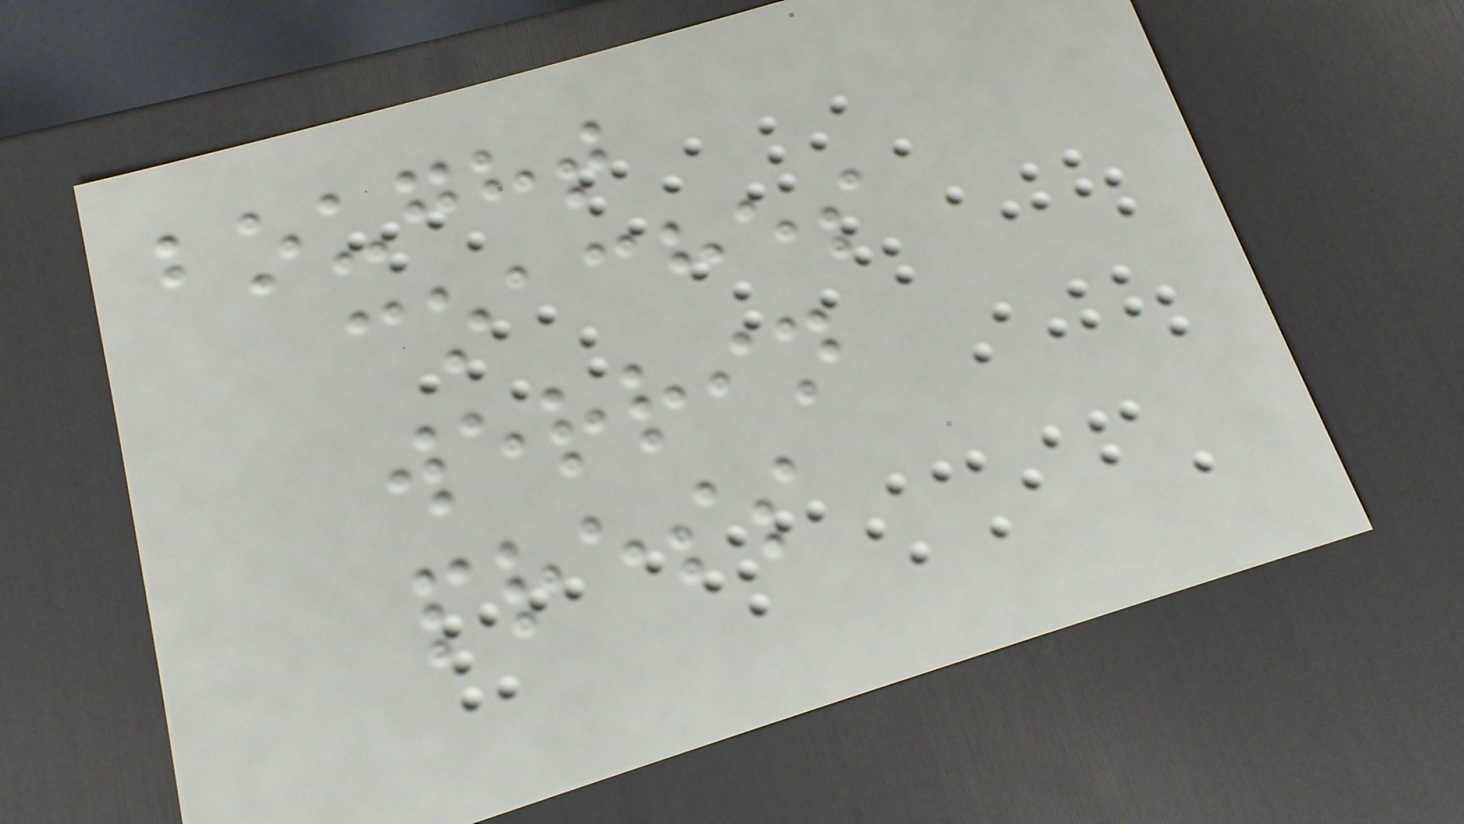bought
coaches
werrin
press
